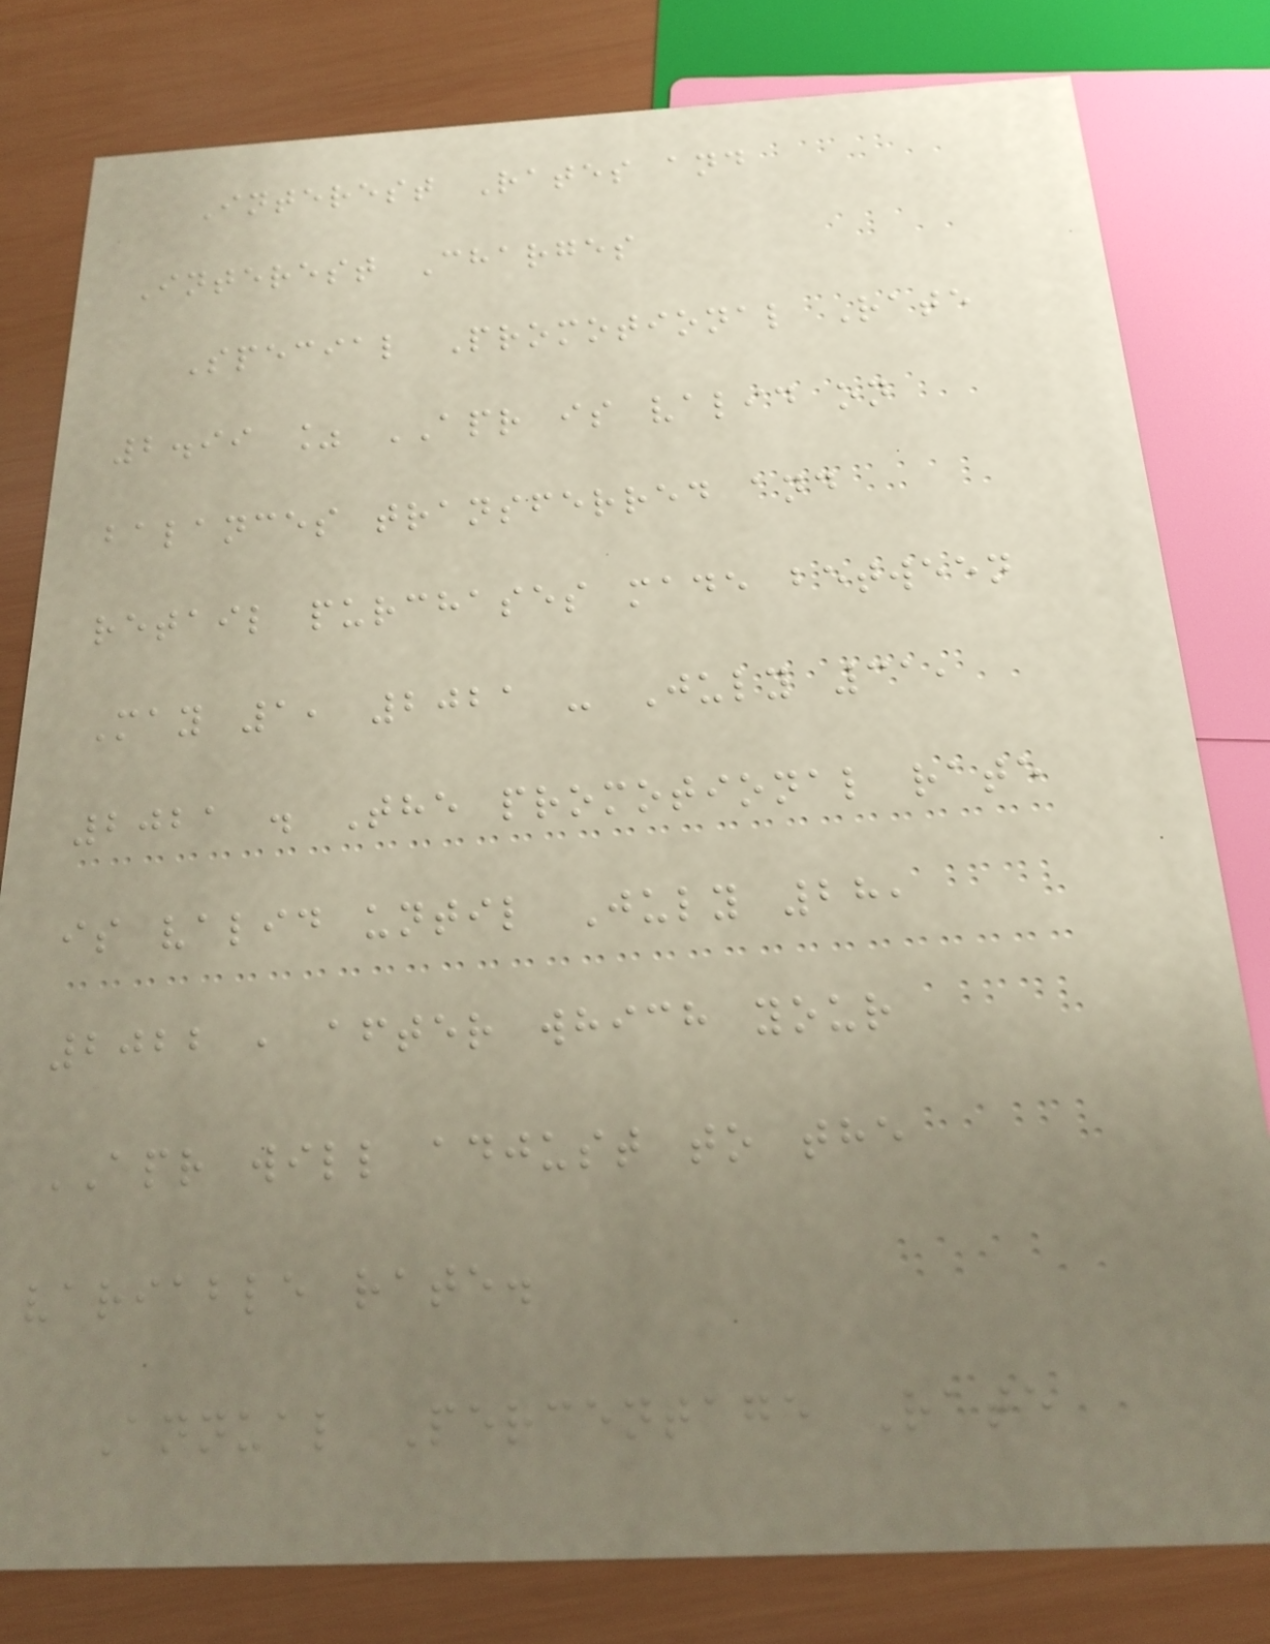Interest Rates and
Interest Charges
Special Promotional Rate
2.99 % APR is valid on
balances transferred and
retail purchases made between
May 1, 2021 - July 31,
2021 . The promotional rate
is valid until July 28,
2022 , after which your
APR will adjust to the
variable rate.
Annual Percentage Rate
